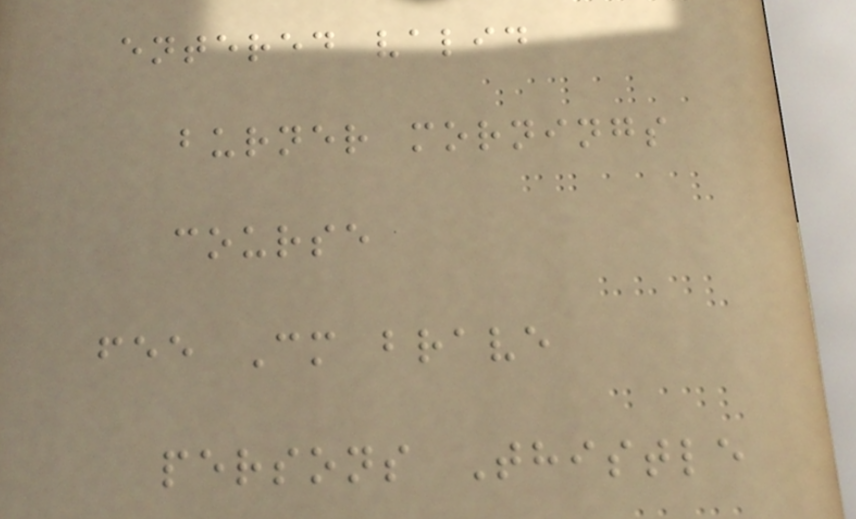entered valid
burner mornings
course
fee Cm brave
persons Thistle
